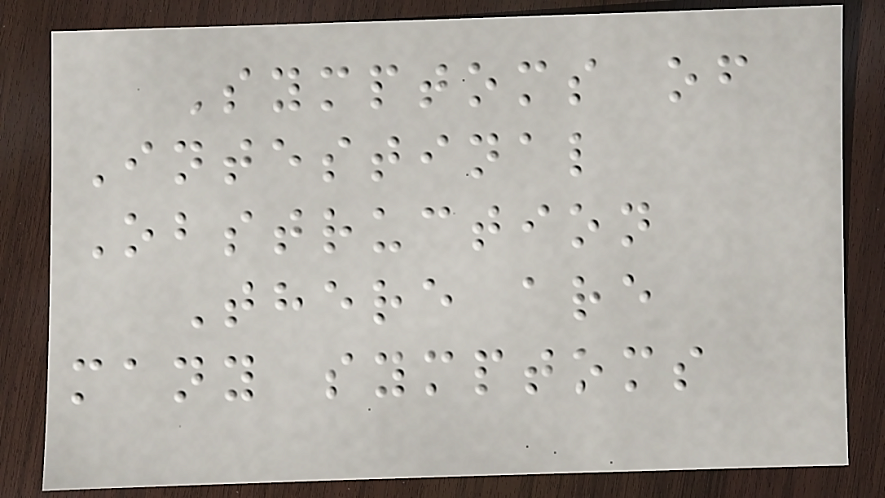Symptoms of
Intestinal
Obstruction
There are
many symptoms
